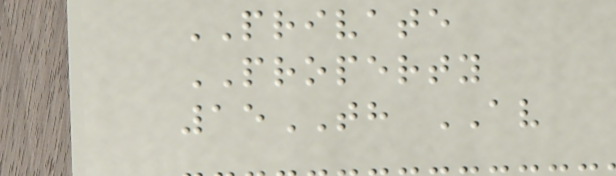PRIVATE
PROPERTY
15TH AV
